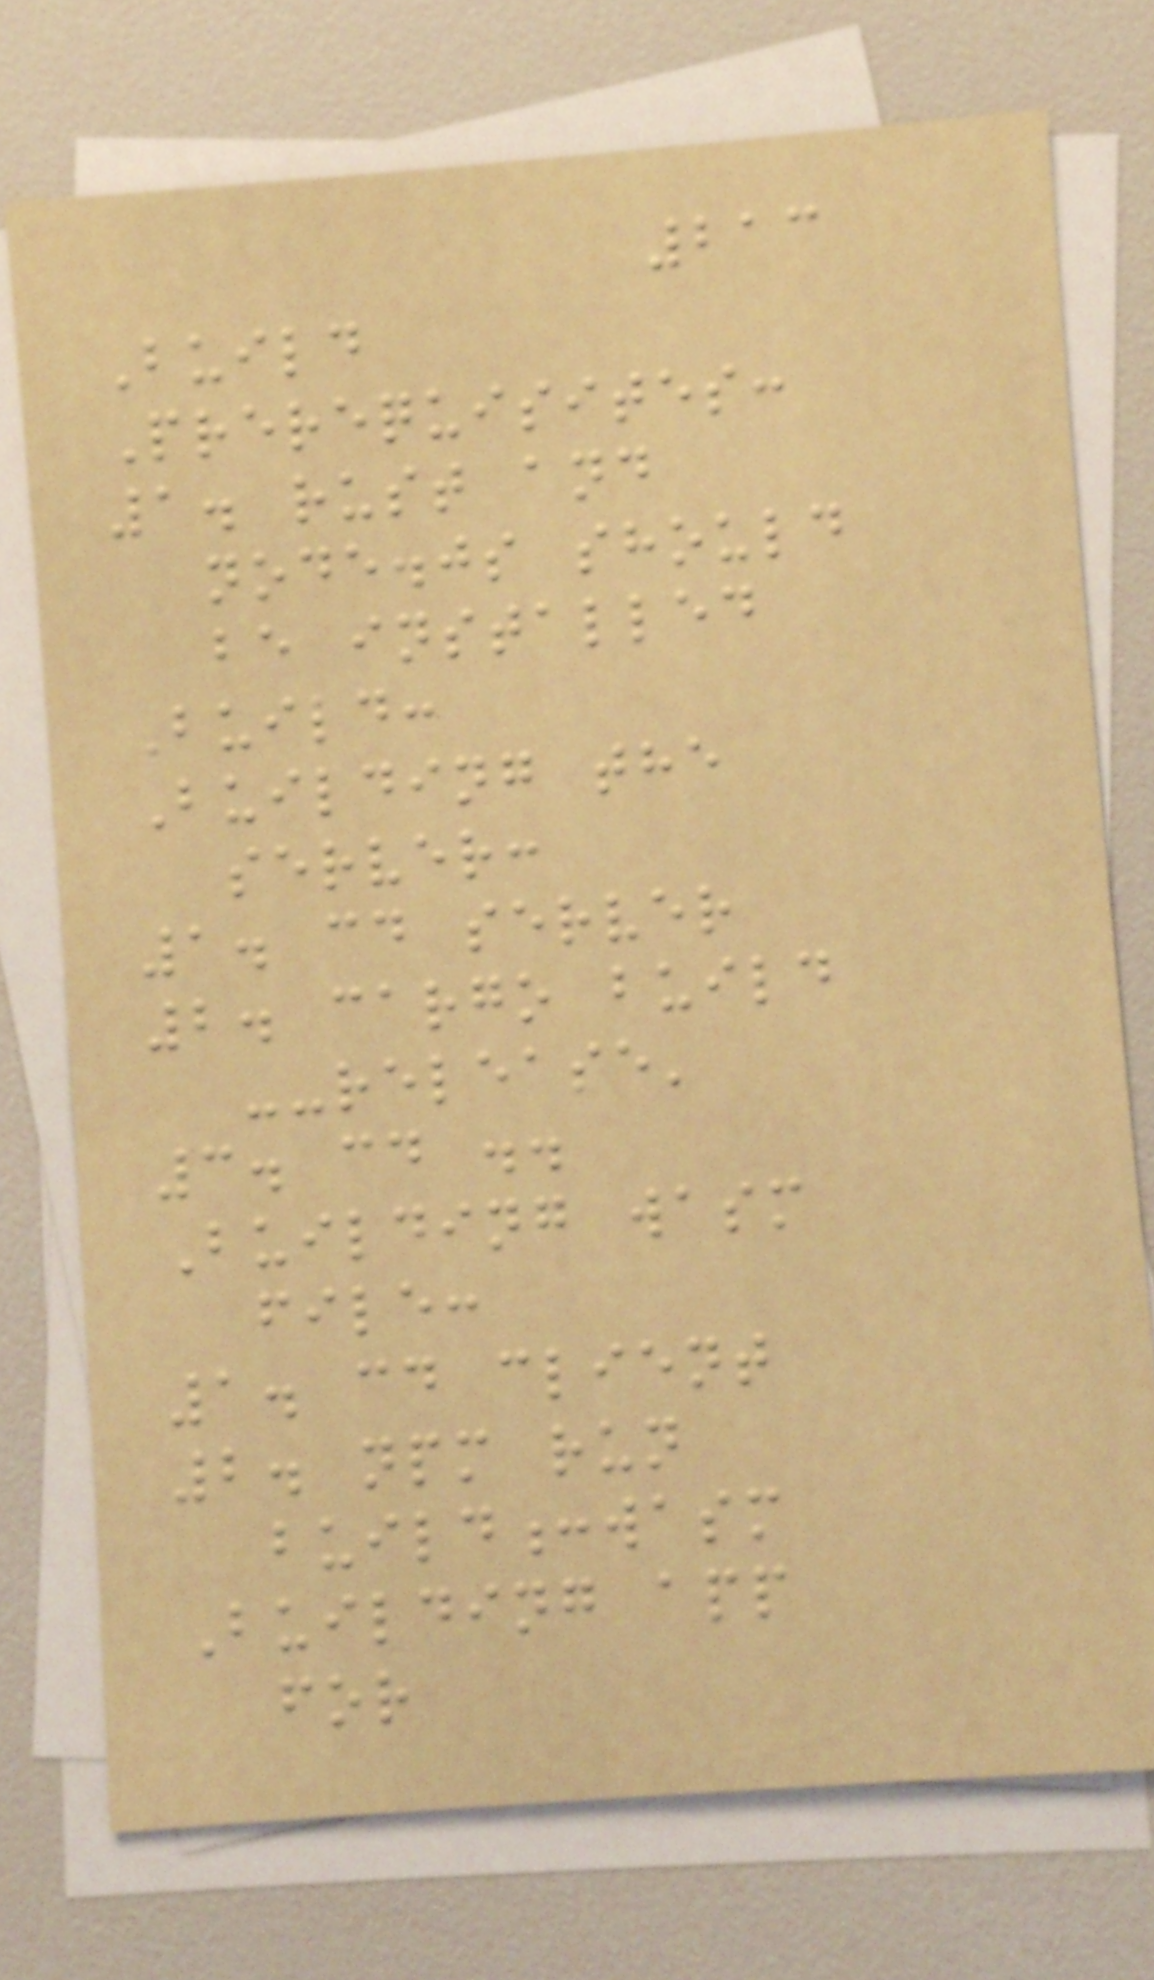213
Build
Prerequisites:
1. rust and
node.js should
be installed
Build:
Building the
server:
1. cd server
2. cargo build
--release'
3. cd ..
Building wasm
file:
1. cd client
2. npm run
build:wasm
Building app
for
